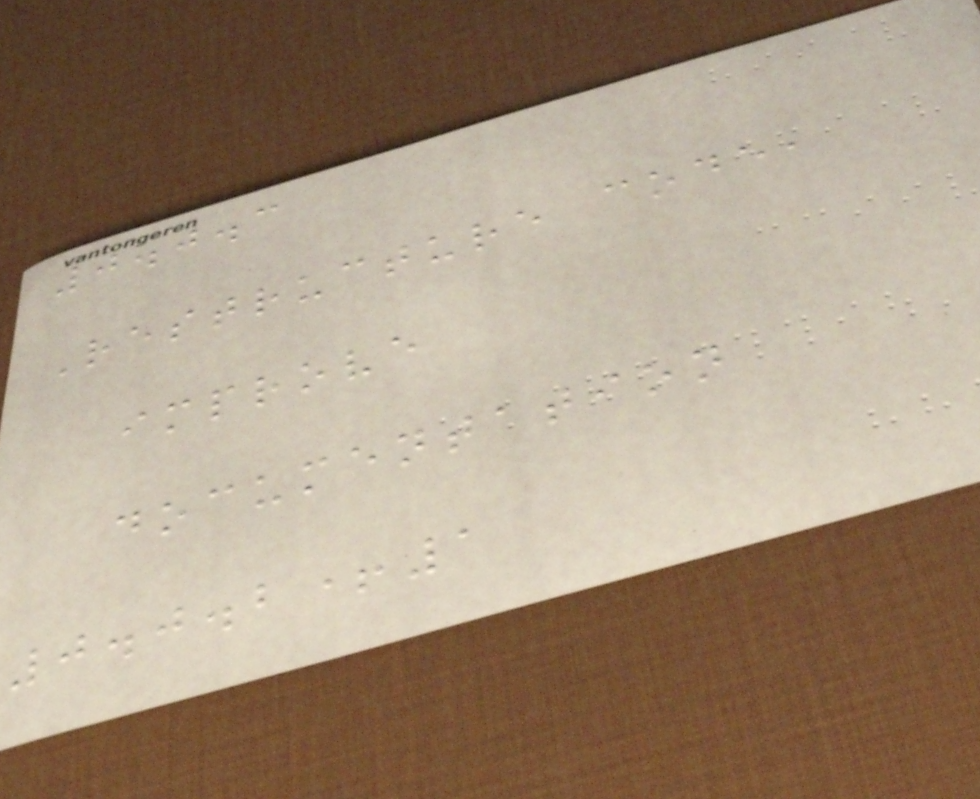0.0.3
Restructure code,
improve
documentation
0.0.2+1
